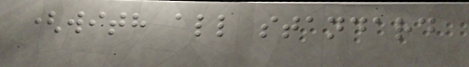(with all standard
